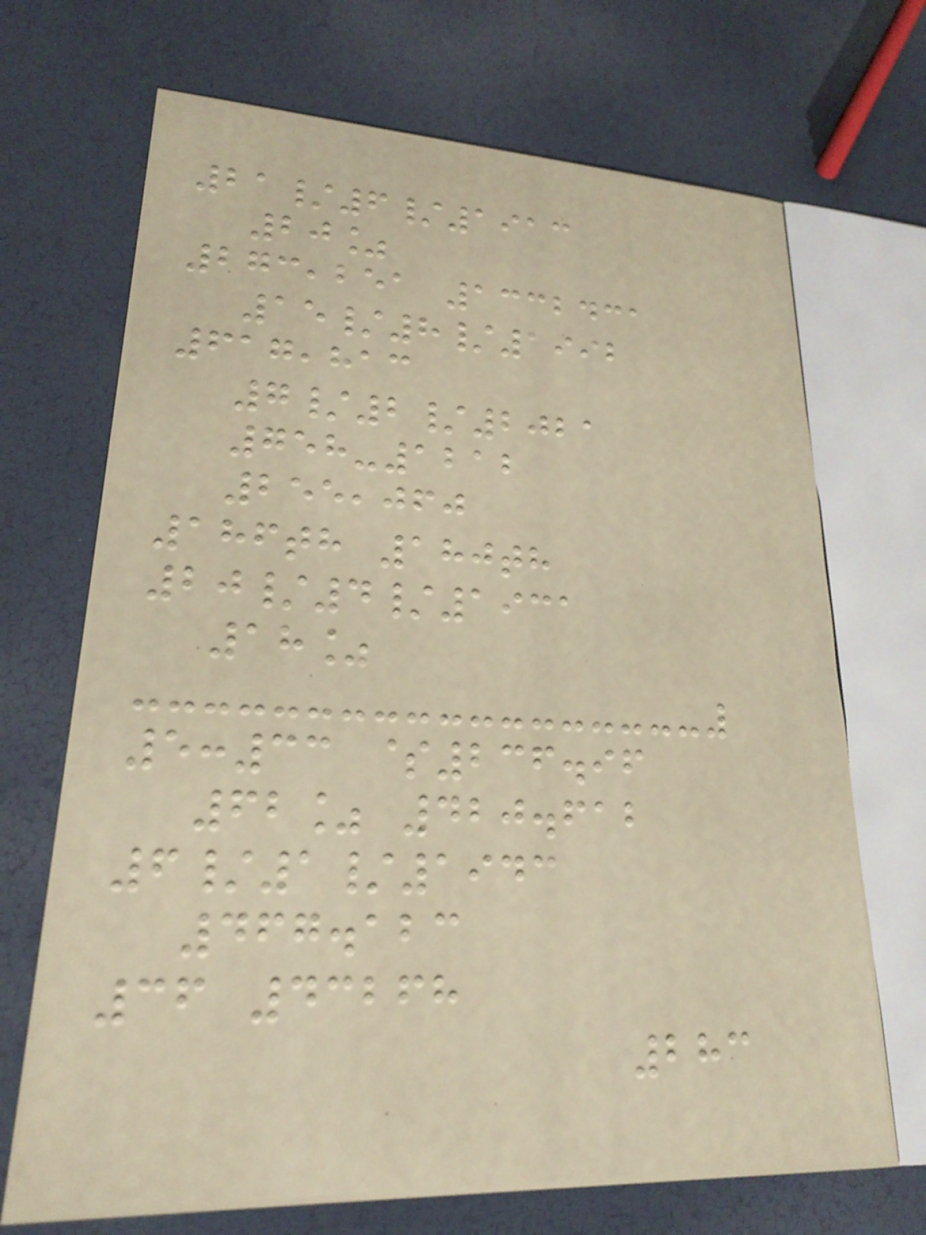21/6/1913
20%
273,251 1332431
15/8/1992
617,813
7/2/2021
758-1212
255,060
186th 180th
20/4/1931
18%
5:33 $236.96
62% 420.612
6/1/1943
467.123
36 43268
283
